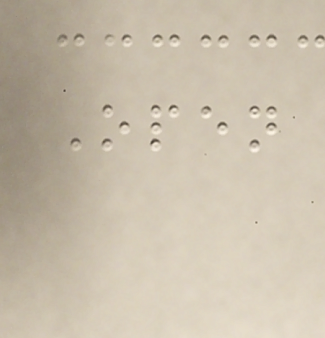Open
